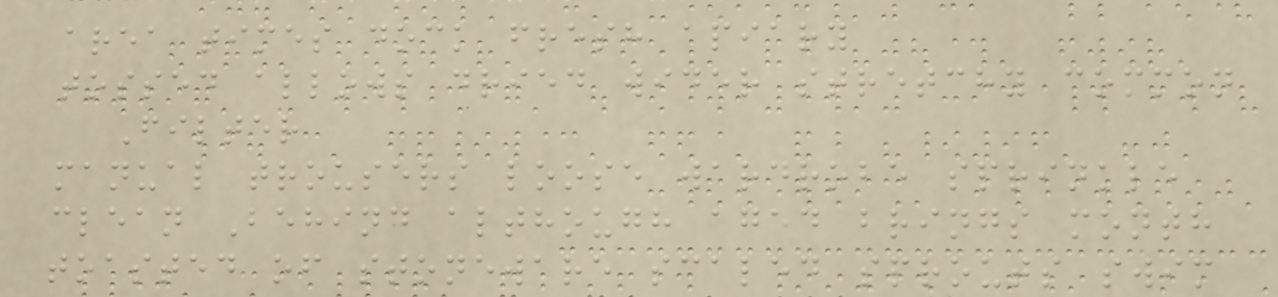area times dock fresh apiary
tossed allows dried wider stretchy common
Filter
manual trousers loose wardrobe sprinkle
clean Behind although aged brings month
toasted of stoneware scaled sprouts swim
